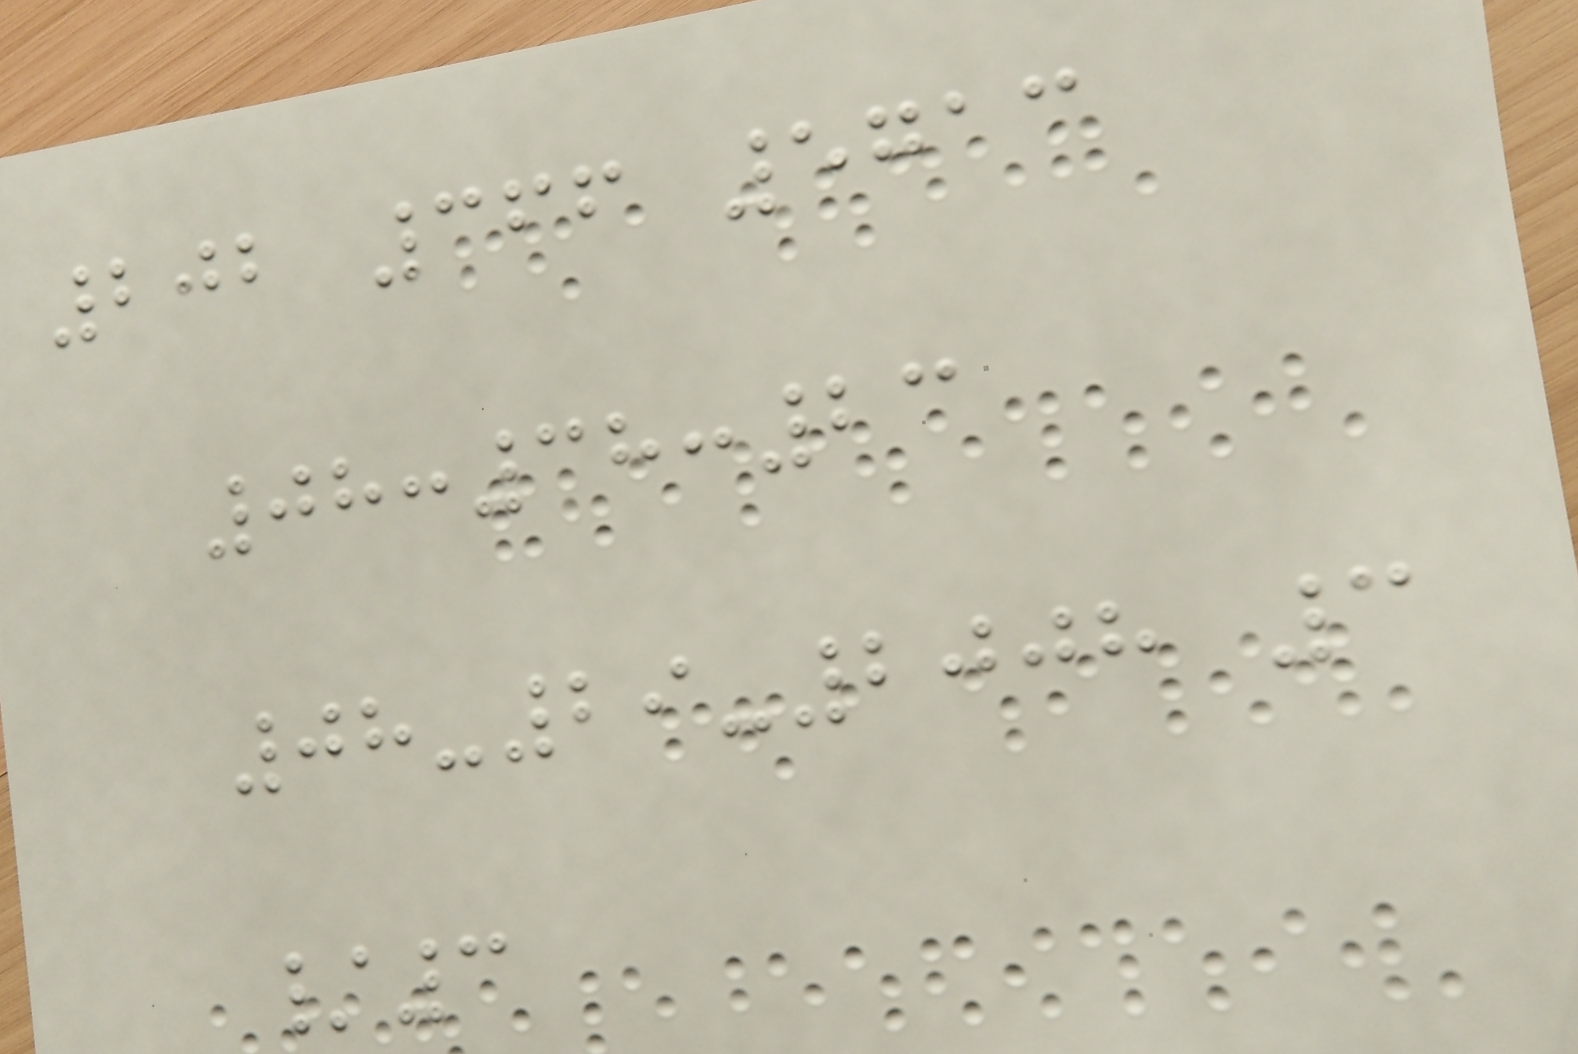202 366 5713
08:38:23
08-29-2008 3
/3
